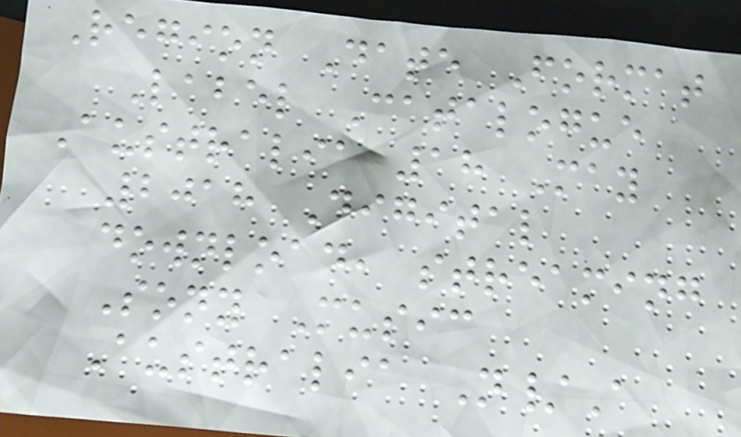Region Date Format
Label Catalogue
Australia 18 May
2018 Digital
download, streaming
Sony Music
Australia N/A
